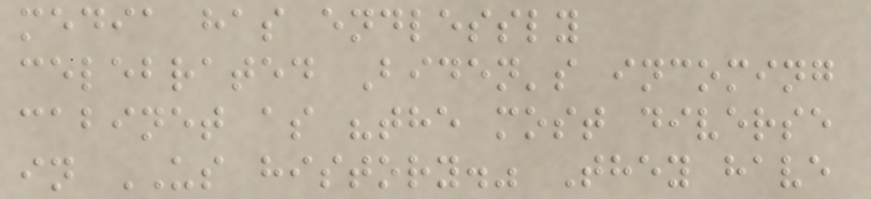media has endlessly
celebrated Biden's incoming
cabinet as "the most diverse
in US history." They have
